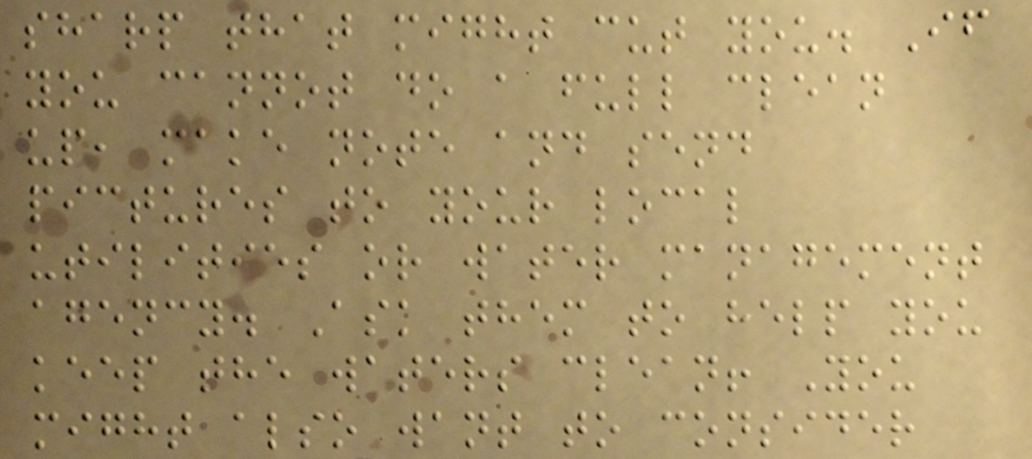sharp that might cut you. If
you cannot do a full clean
up, make note and send
pictures to your local
utilities or water management
agency. Ask them to help you
keep the waters clean! You
might also want to consider
